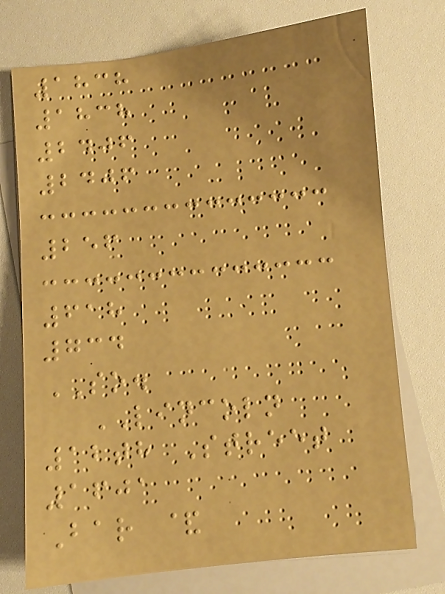1838
1838
2406
2406
256
618
734
SO.
LINCOLN
12th Street
1601
Bar &
